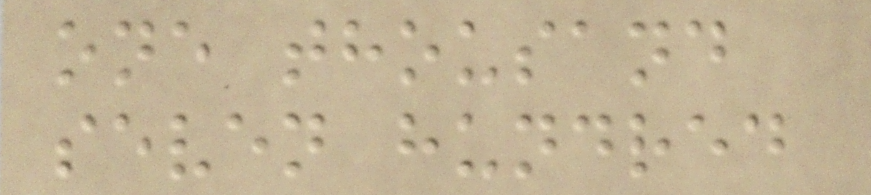one thousand
seven hundred
